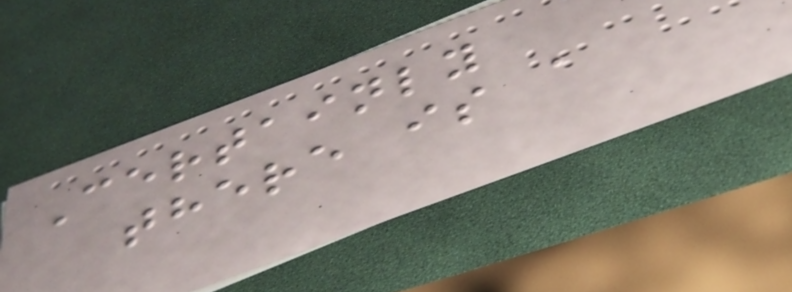Certainly
there is a
